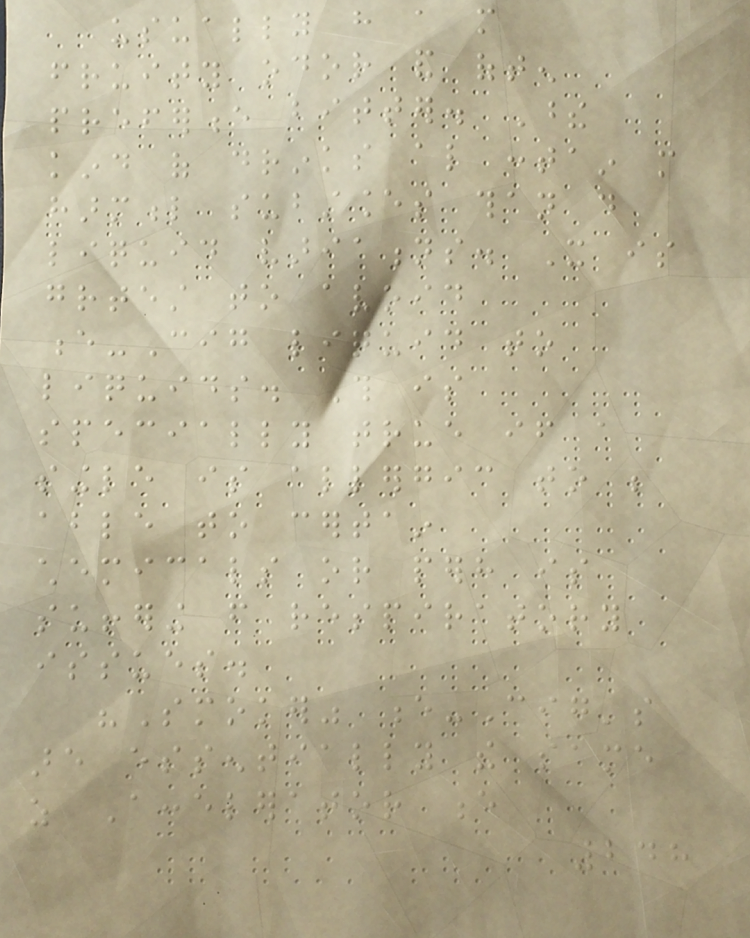usually have a more
fruity odor and often
preference bitter. These
kind of drinks also contain more
harmful substances than do
liquid variations. It is
greatest to avoid
e-Cig liquid to
liquids. This is
specially true if a
single is allergic to be
able to certain
chemicals or perhaps is
suffering from respiratory
issues.
"Smoker" e-Cig's
are essentially the same
as Accelerator e
248
